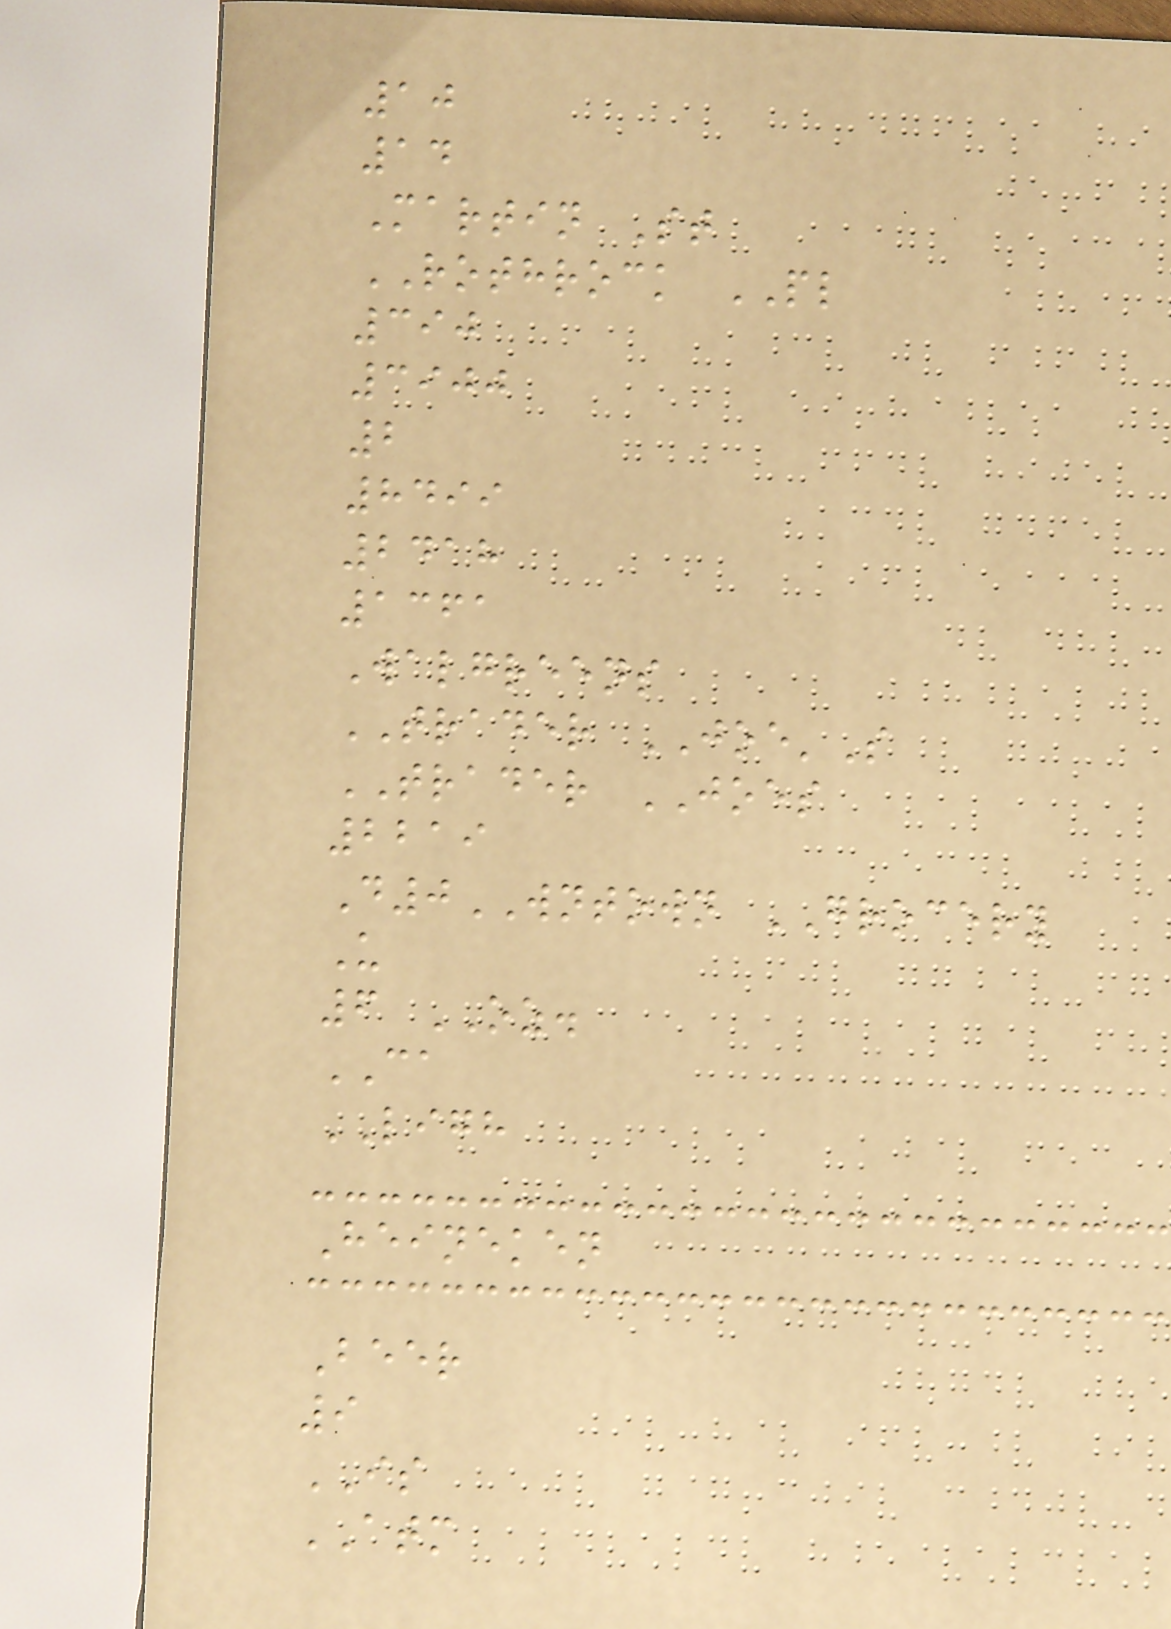10
14
Martin St
ROTHROCK PL
390
3900
2
8499
2418
1361
Walgreens
TRADER JOE'S
TRADER JOES
2219
D0WNTOWN GROCERY
U
6 OZ.
CA
LIGH
Heineken
Beer
9
IS
ATM
